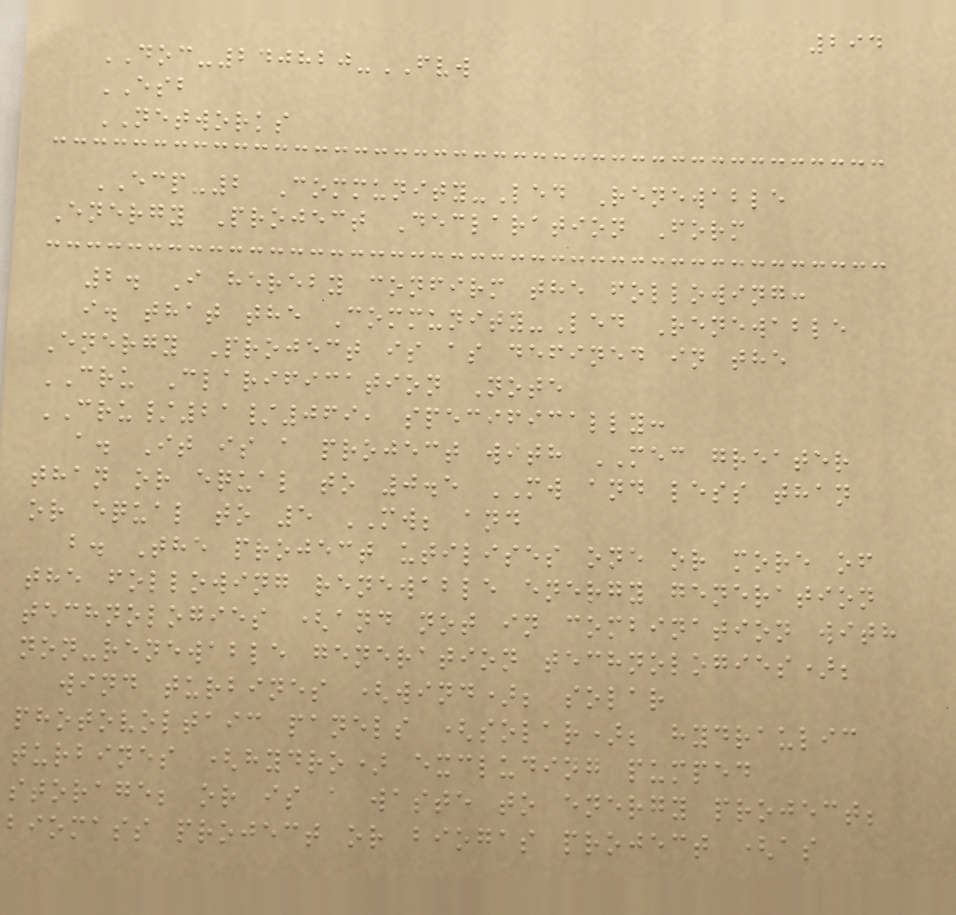294
DOC-240820-FVW
ESB
NETWORKS
ECP-2 Community-Led Renewable
Energy Project Declaration Form
2. I hereby confirm the following:
i. that the Community-Led Renewable
Energy Project is as defined in the
CRU Clarification Note
CRU/21/069, specifically:
a. It is a project with MEC greater
than or equal to 0.5 MW and less than
or equal to 5 MW; and
b. The project utilises one or more of
the following renewable energy generation
technologies (and not in combination with
non-renewable generation technologies);
wind turbines (wind); solar
photovoltaic panels (solar); hydraulic
turbines (hydro) excluding pumped
storage; or is a waste to energy project;
biomass project or biogas project (as
